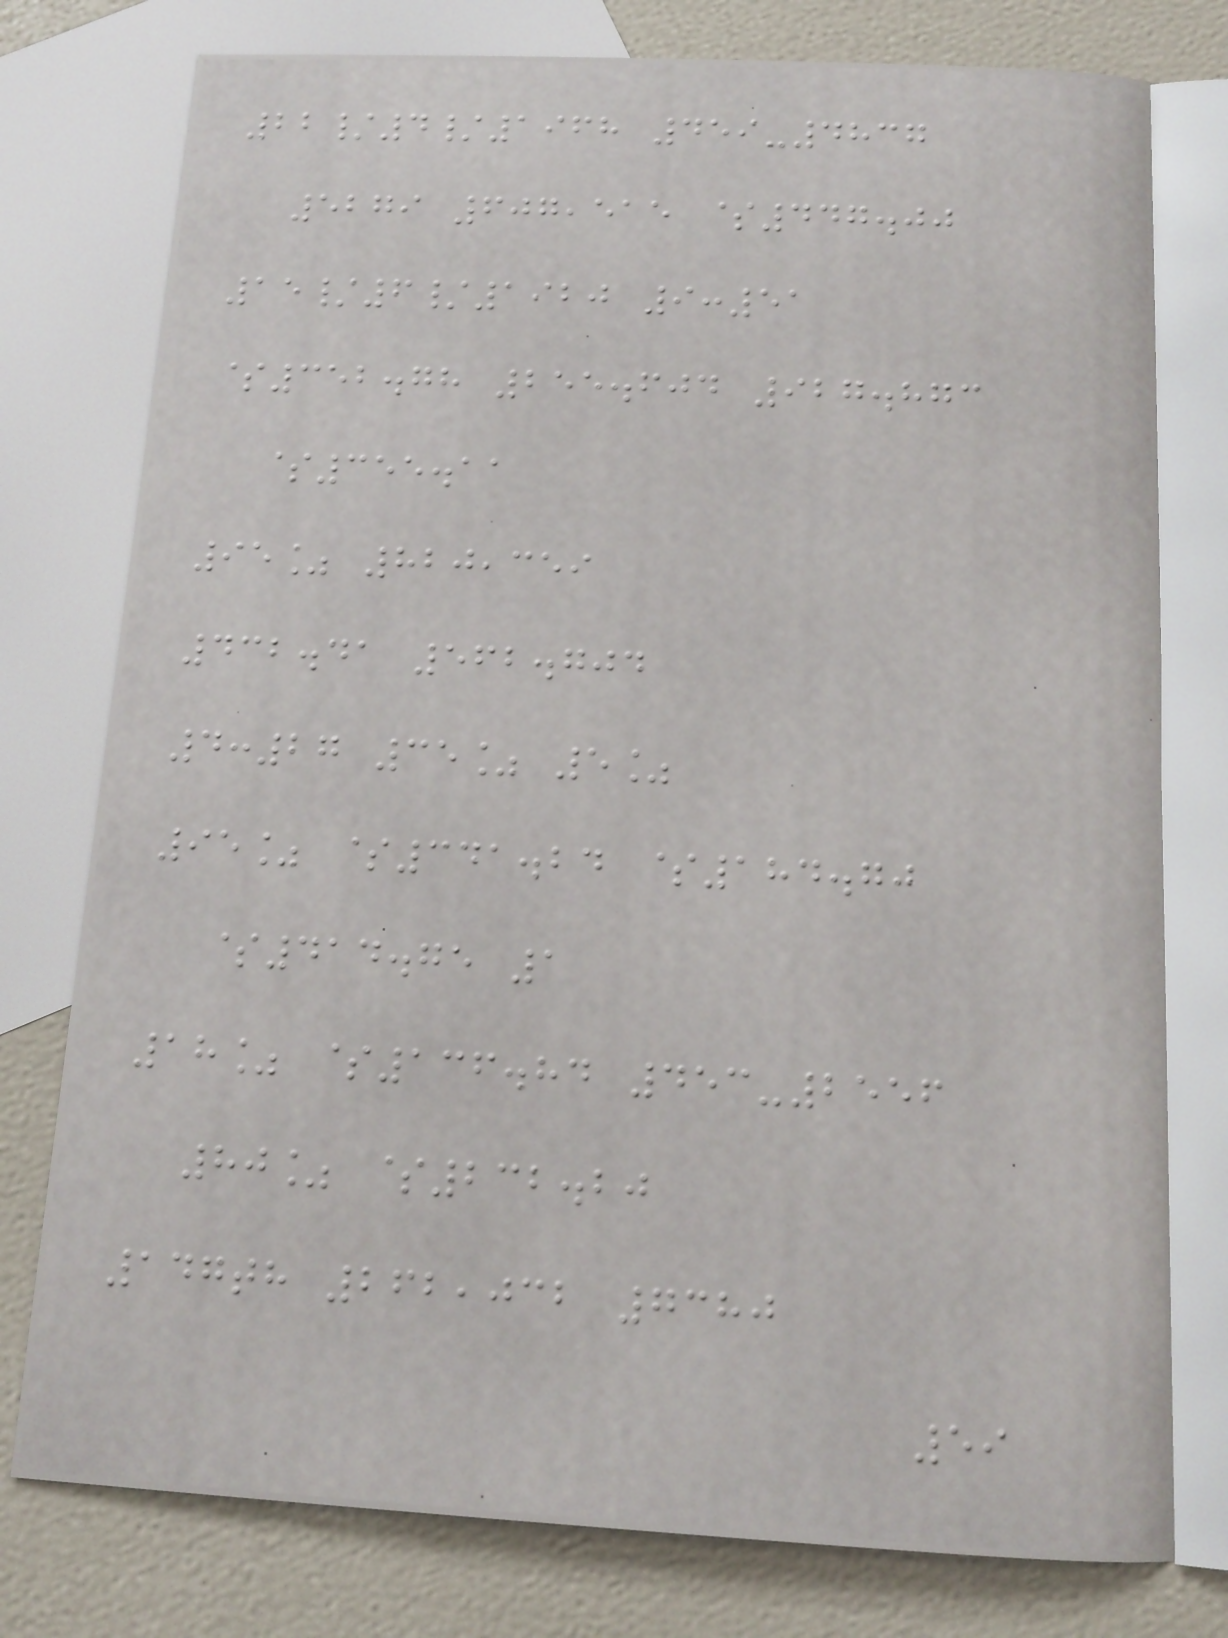22/4/1968 459-4837
5279 607,515 $447.00
15/6/1920 9:51
$352.78 255.604 927.873
$355.11
95% 820,359
432.41 562.704
4:27 35% 5%
95% $341.24 $184.70
$414.75 1
18% $136.84 453-2556
80% $232.20
147th 262,032 7380
59
